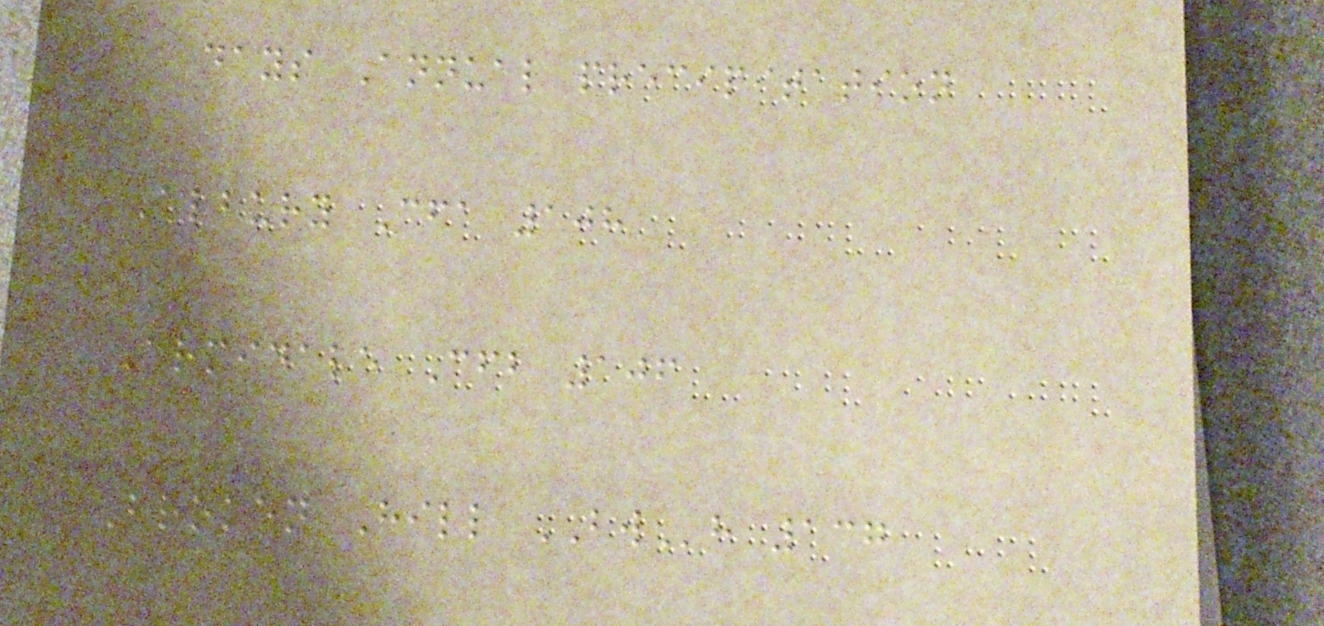days Annual precipitation
Albury Cfa 108
Armidale Cfb 106
Broken Hill BWh 137
